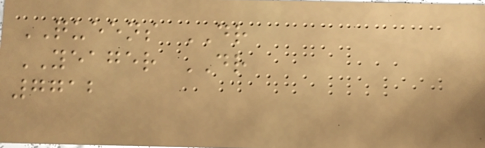QUEENS DR
YEAGER DR
7712
